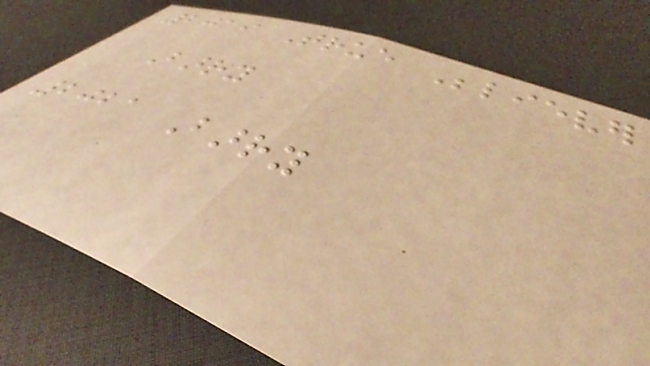2019 True Believer
Barry
2021 Barry
